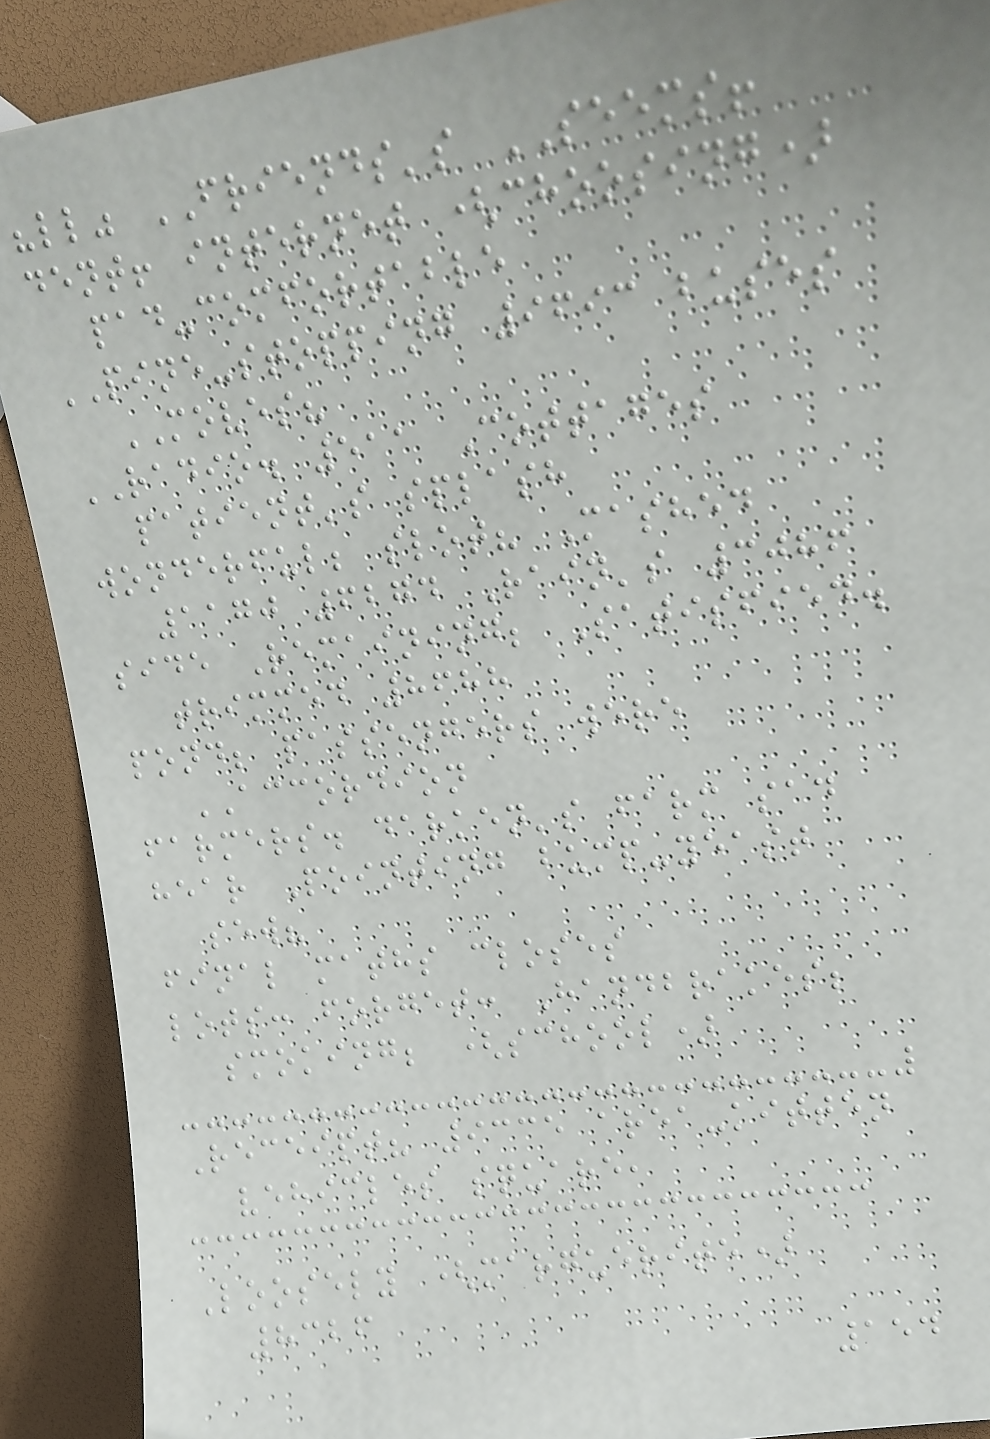"ll" FRIENDS's SEEMS!
dent! internet (choosing)
pad-comfortable
PINE-stopping 9693 buses
MOVES?
RADIO. 511 Cottages
patient's splash
wonderful; slot? Mashed
1170 6274 Rain's 3086
side Remaining; Satisfied.
trimmed 8688
pond; passengers were
ACCORDION
farmers. darken's farm sad
hear Pointing bump-yeast
sew?
final maths closes
lots: forget: Handbrakes;
smoking; (school)
Receipt? 9335 area-kitten
vehicles square,
Loosely (marguerite)
8326
154
